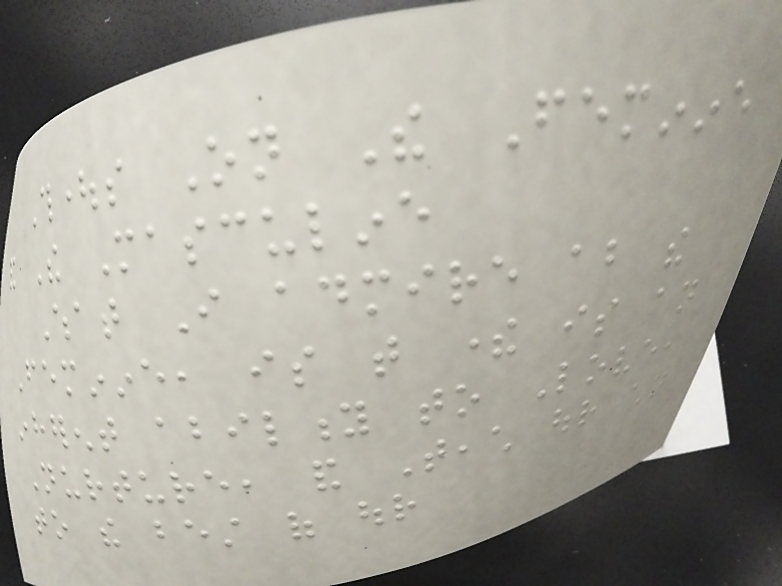Thoughts On The Feminine
and The Masculine
What I admire about the
Feminine, is that there is an
inherent ability to Love,
Nurture, and Teach our children
to the best of our
